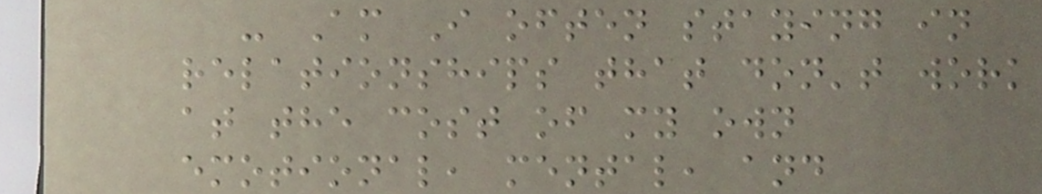- Am I often staying in
relationships that don't work
at the cost of my own
emotional, mental, and
